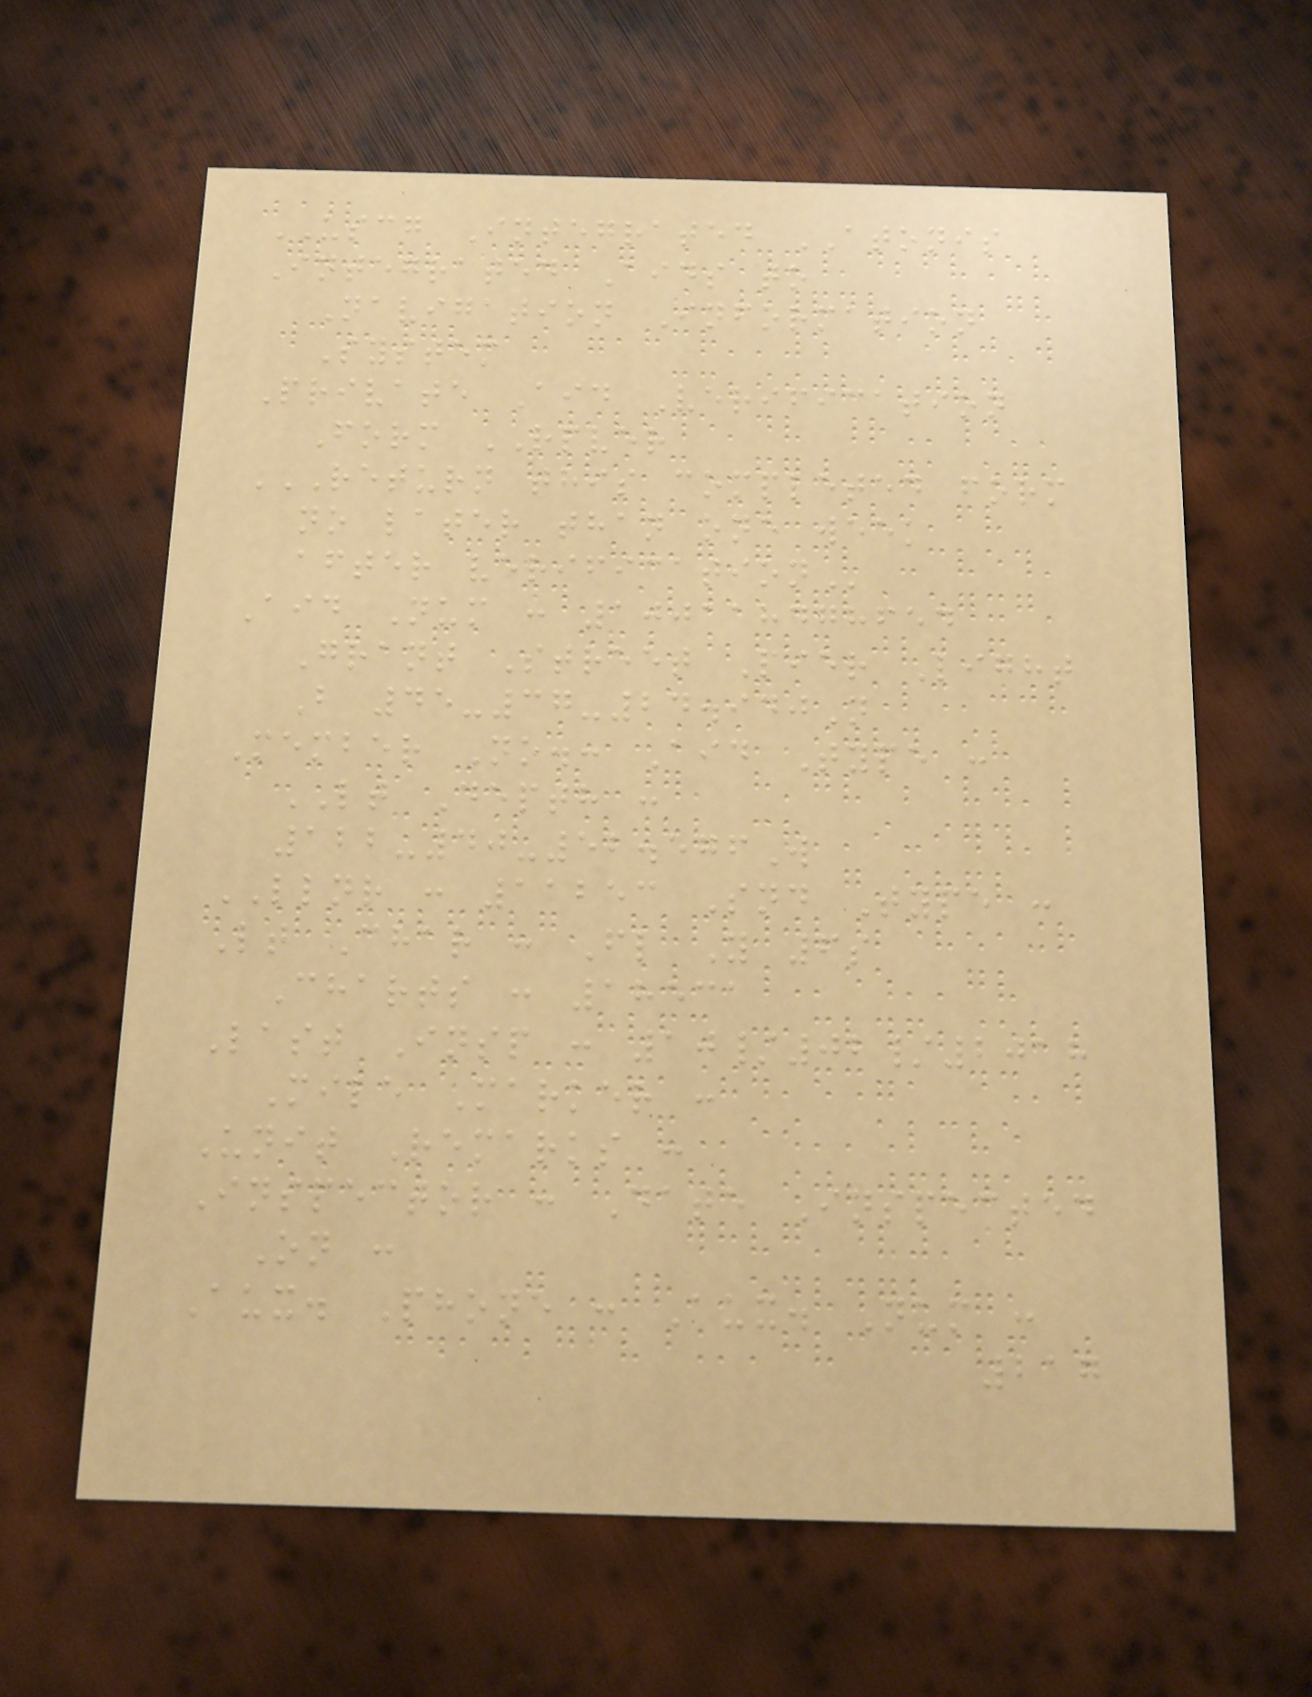USCG Integrated ATONIS
Integrated Aids to
Navigation Information
System
Private Aid Verification
Form RPVER
RETURN THIS COMPLETED FORM
NO LATER THAN ONE WEEK
AFTER VERIFICATION
Aid Num : 100118478654
Grant Street Pier Light
B 45-37-24.940N
Member No.: Aid Type :
LT Depth :
122-40-52.576W
LLNR : 11253 Snd Type :
Lt Char : Fl Y 6s
Charts : 18531
Last Insp : 10/02/2018
Mile Marker :
Unit Remarks :
Inspector : Date Inspected
On :
Aux. Phone : Aux. Num :
217
